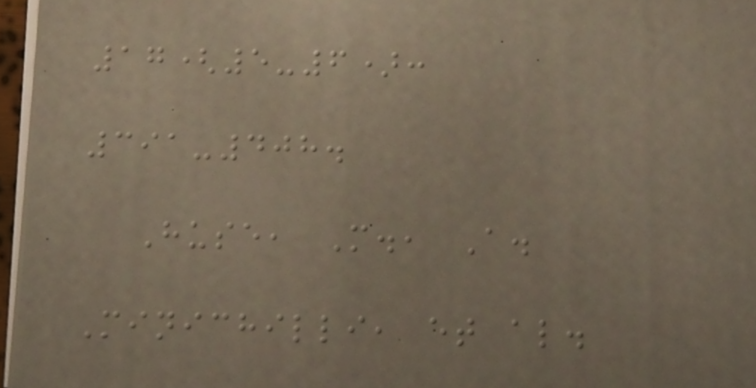17(5-6):
391-408.
Huse, M., A.
Minichilli, et al.
